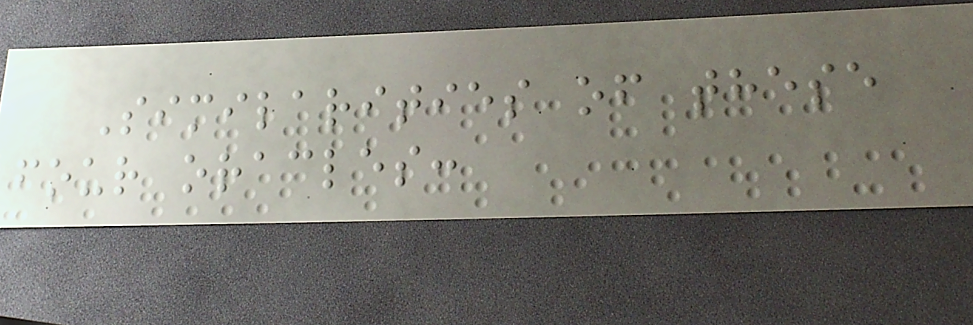Similarities of these
four oracles:
